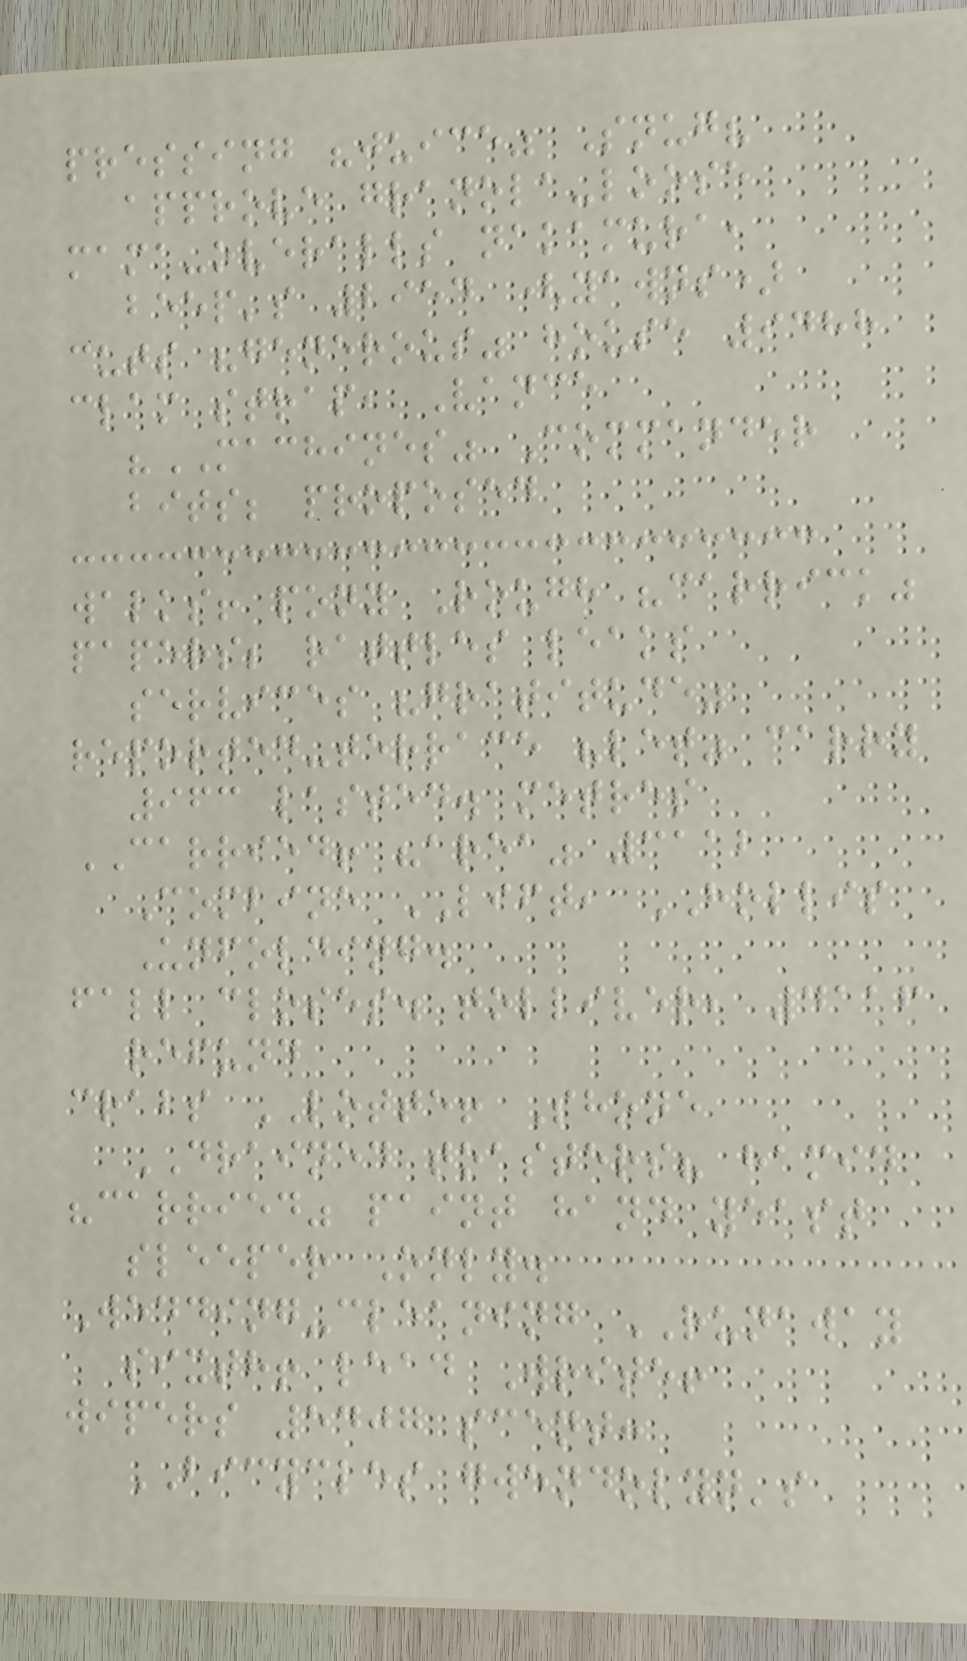pressing "juice" Snug?
approve granola-loose
mama-overalls nakamura,
beep's 2954 (yawns)
cuts "generous" house 9488
clam strap, Vance
"MACHINES" Commander
bits; proposed
walks! pony Rough "carrick"
papers; rattles leaks
services "gratitude"
reported-terrace "let" carry
963 lasted. metres
CARRIED! "area" 3112
Combine LIFT, HOLLIS
Unfolding.
fall closes. tolliver, 4116
refund
crabs LOTTE! Shone
DRAINED toasters? hamid
"carried" paint hand yeast
sleeper Only.
Wedding-cleaning RUNAWAY
sixth! lead Write!
wipers 5407 scent:
BICYCLES gwendolyn's
